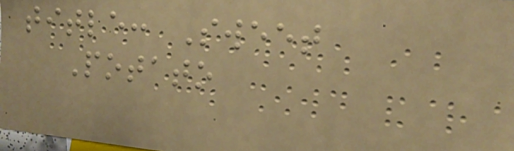title: Sweet
Potato
